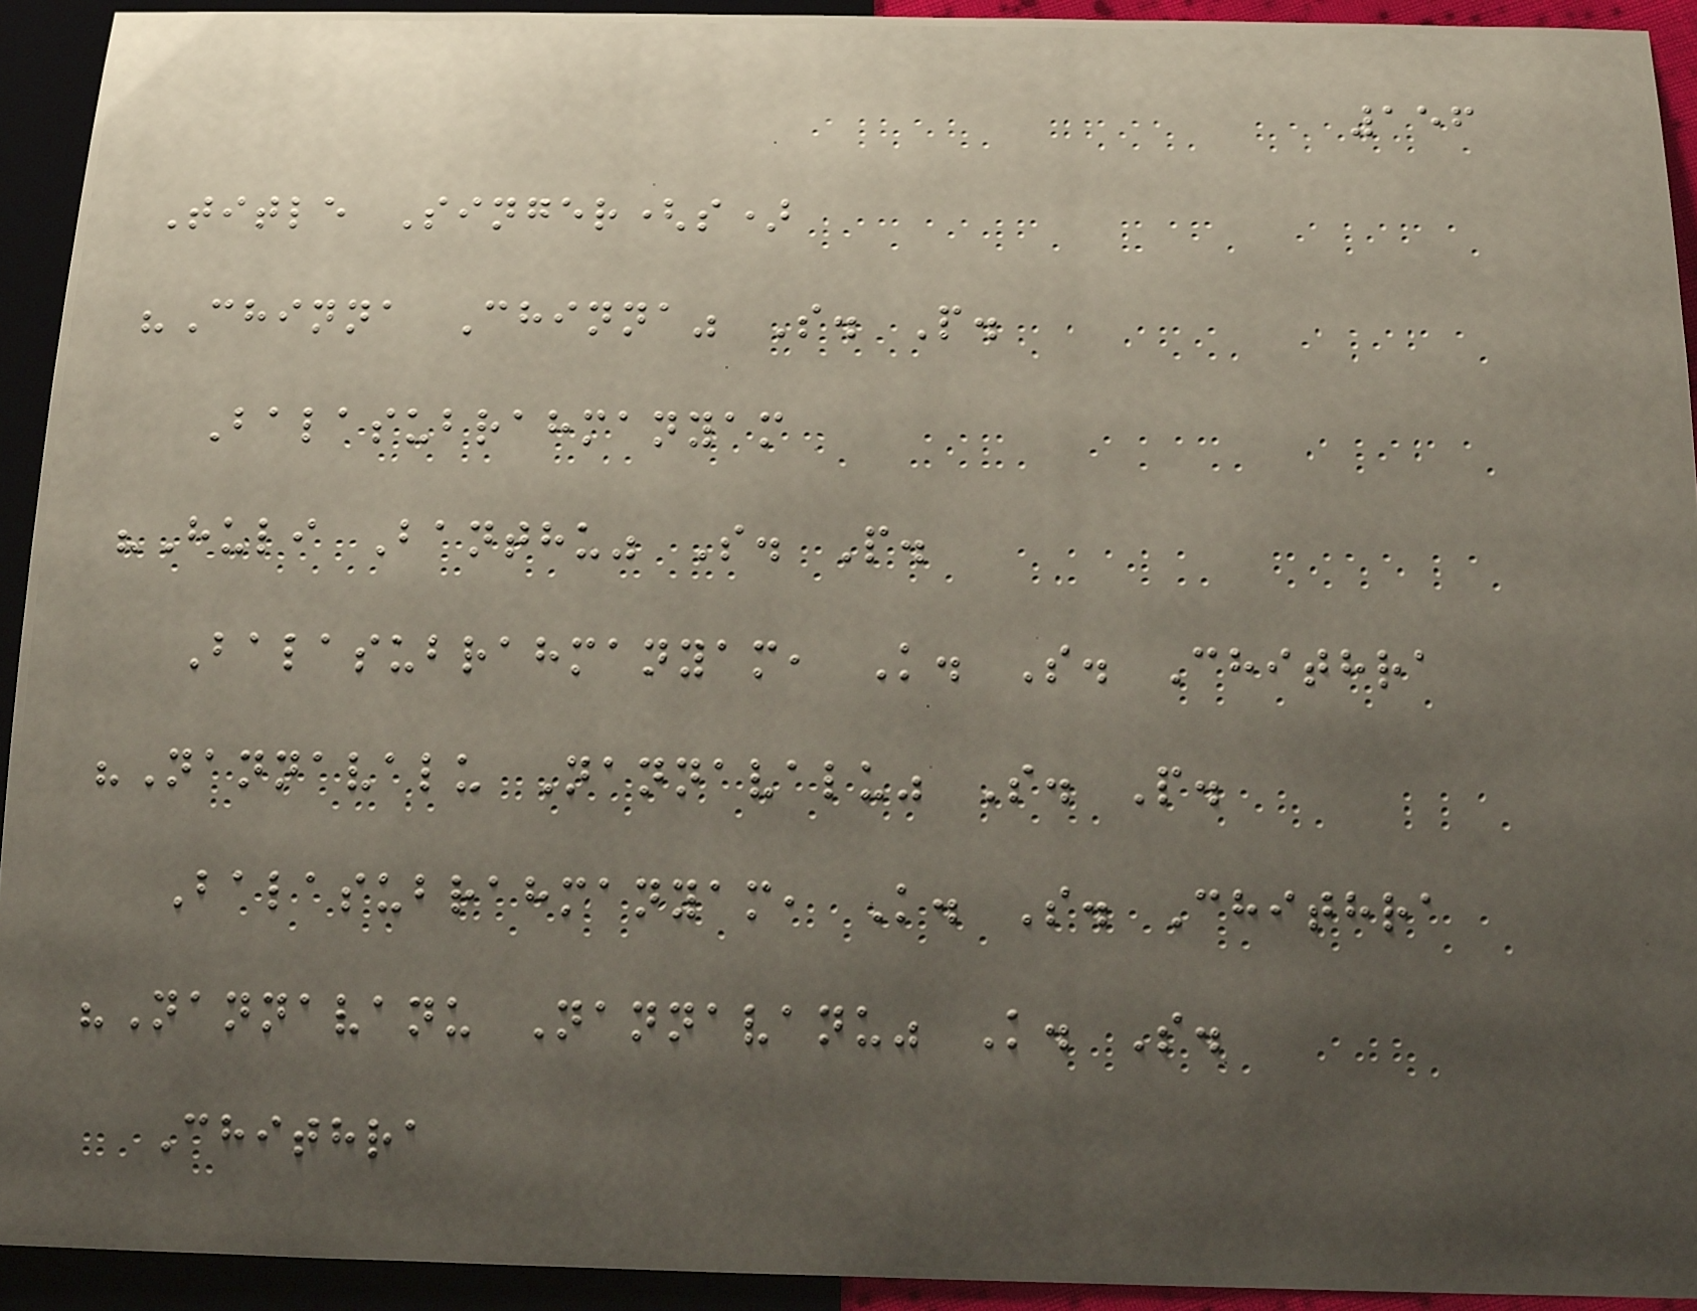156
Title Singer(s)
"Chinna Chinna" S. P.
Balasubrahmanyam
"Huli Banthu" S. P.
Balasubrahmanyam, K. S. Chithra
"Nannavalu Nannavalu" S. P.
Balasubrahmanyam, K. S. Chithra
"Nannavanu Nannavanu" K. S.
Chithra
